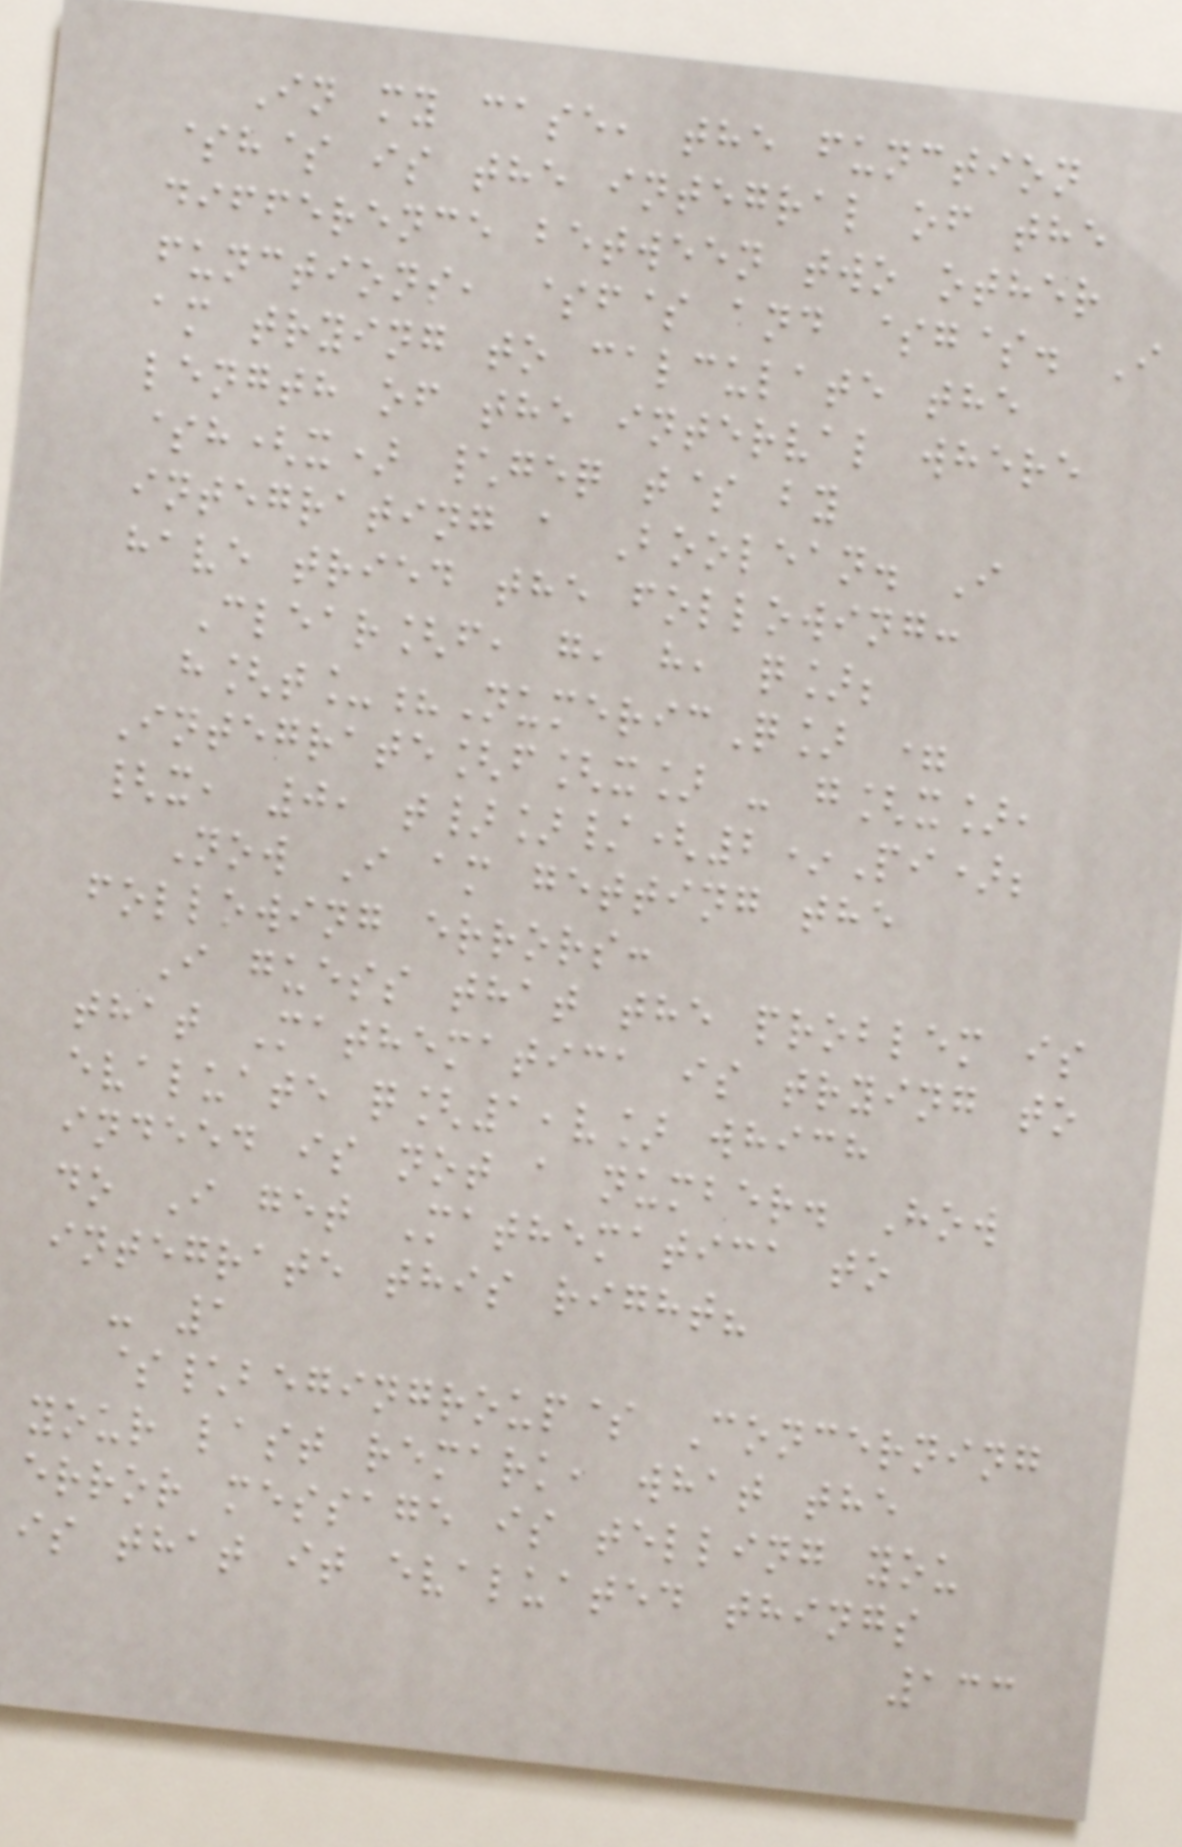In my case, the function
$h$ is the integral of the
difference between two other
functions, $f$ and $g$. I
am trying to calculate the
length of the interval where
$h(x) \geq t$ by
integrating a Boolean. I
have tried the following:
Clear[f, g, h, q];
h[t_?NumericQ] =
Integrate[f[x] - g[x],
{x, 0, t}]/(2*Pi);
Now I am getting the
following errors:
I guess that the problem is
that Mathematica is trying to
evaluate q[1,v] which
indeed is not a number. How
do I get Mathematica to
integrate this right?
- 1
$\begingroup$ Concerning
your last remark, what the
error message is telling you
is that it evaluated things
133
